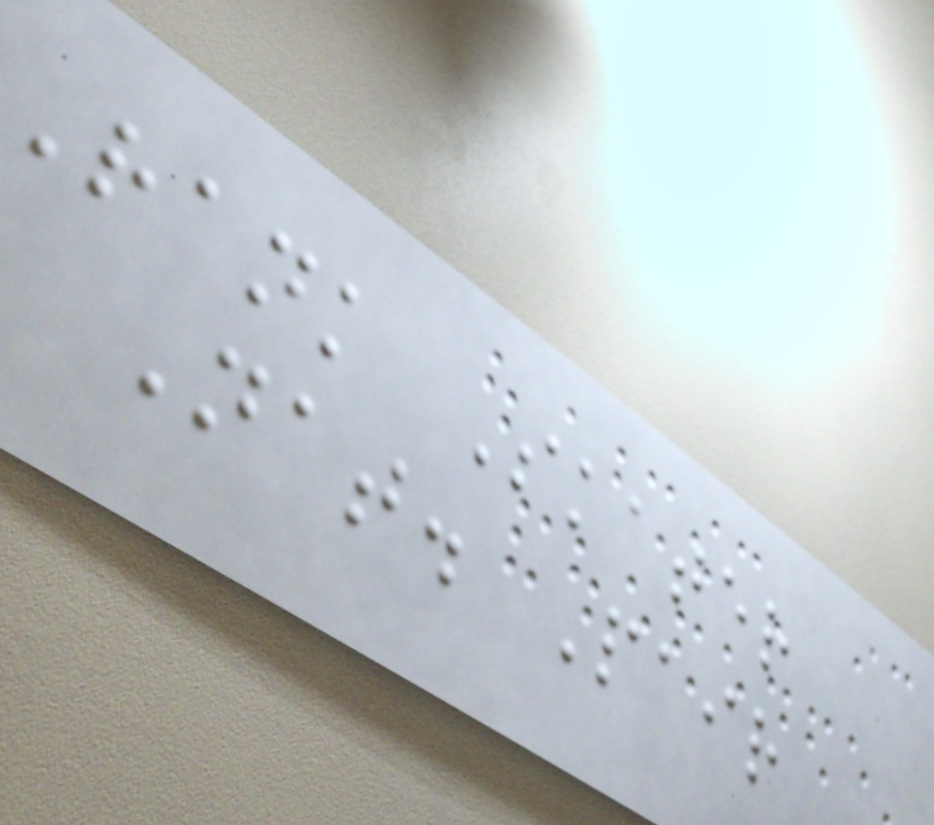Rank Skater
Nat. Pair
